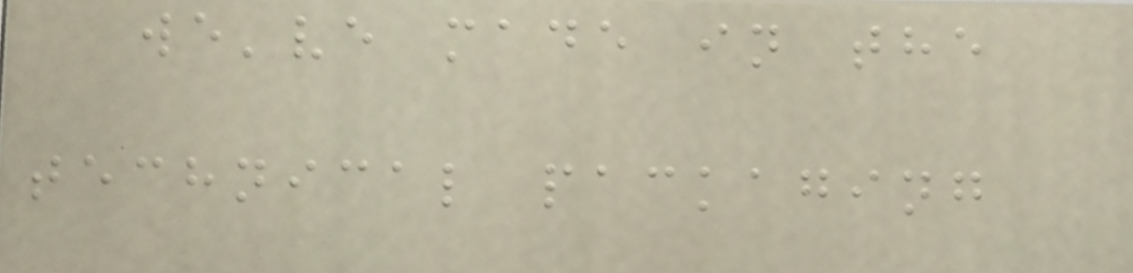we've made in the
technical packaging
